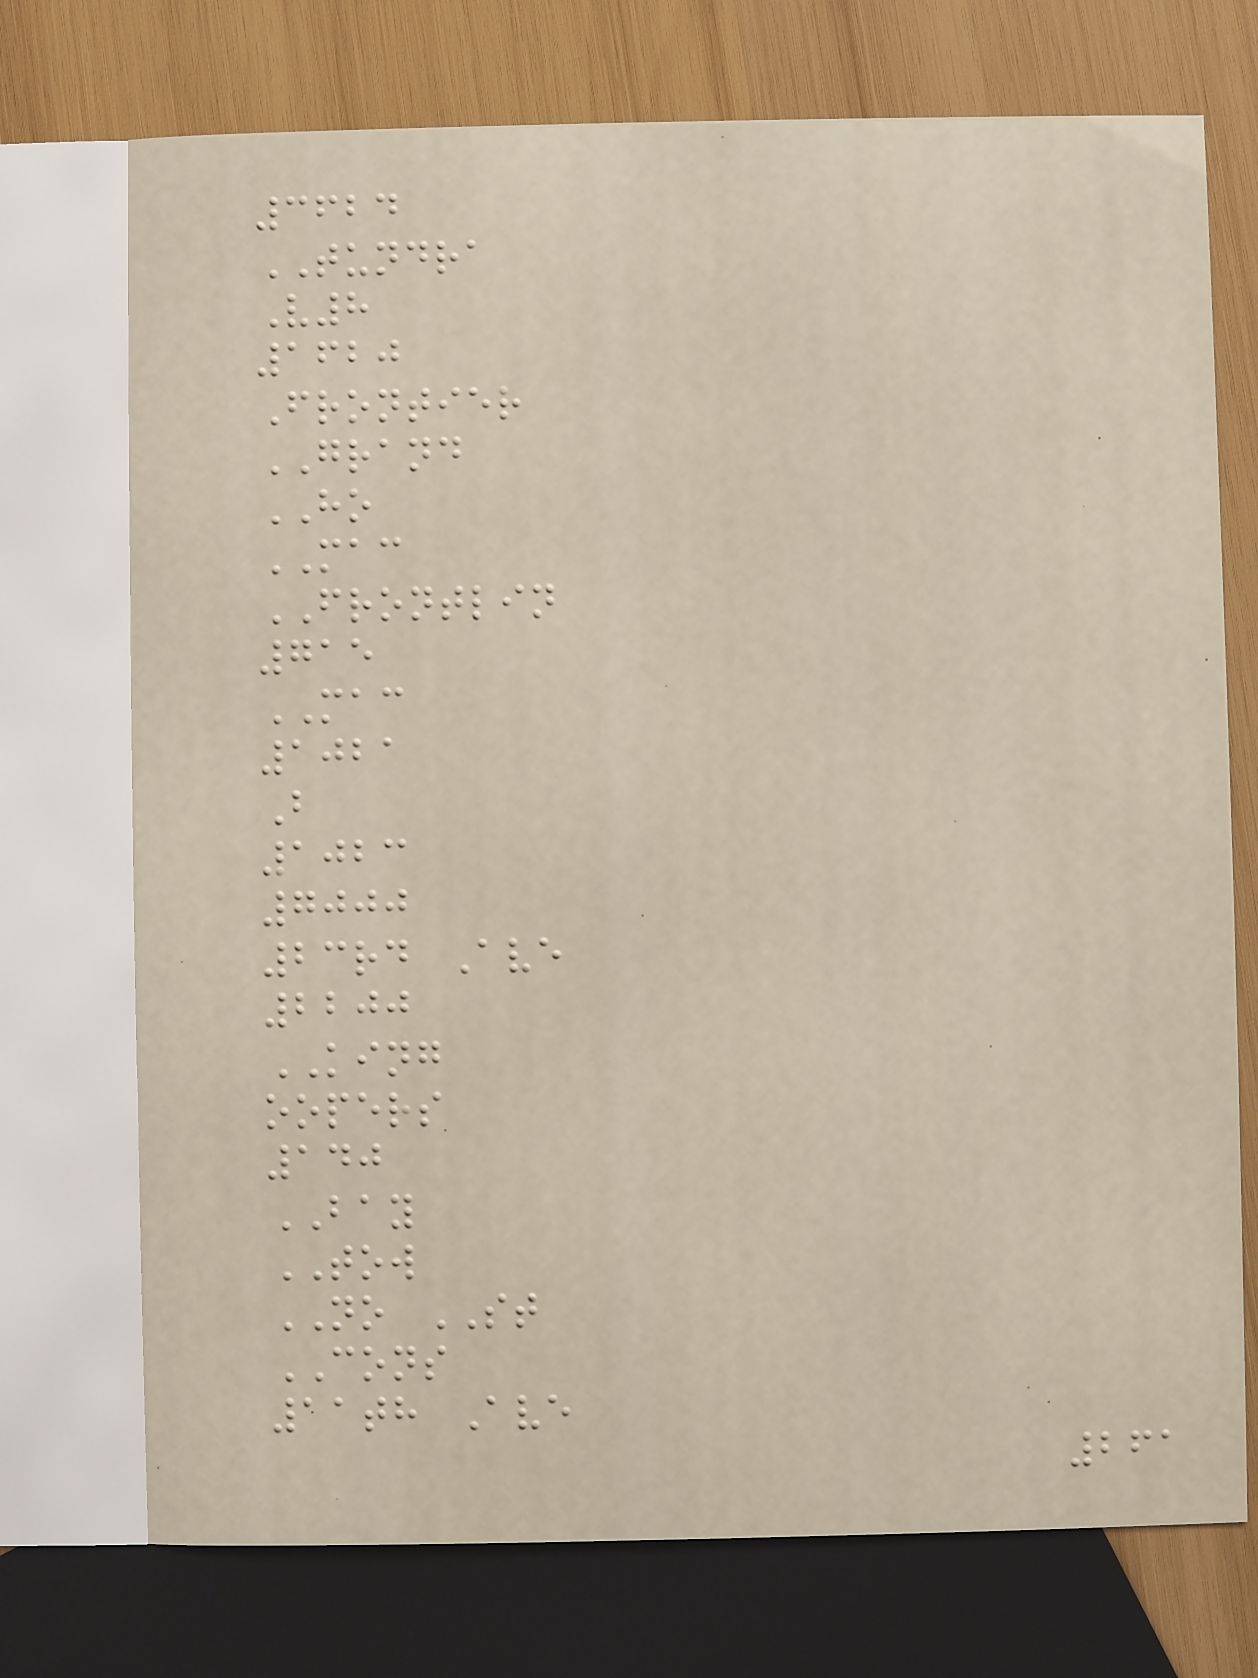3624
TUNDRA
V8
1620
Frontier
GRAND
HO
MAC
FRONTLIN
715
MAC
1021
B
1023
7000
23rd Ave
2200
KING
oopers
140
BAY
TOW
NO ST
CONS
11th Ave
261
